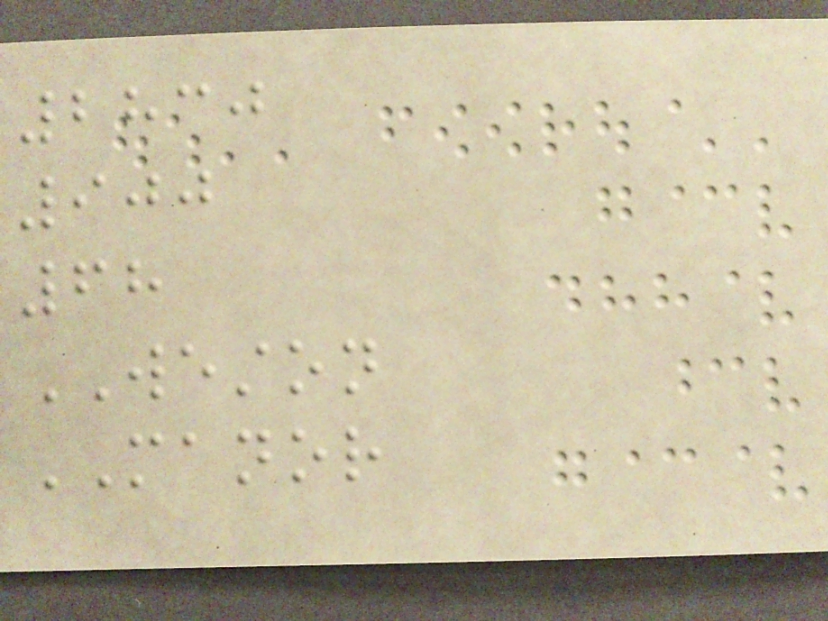2830
900
68
WESTON
MANOR
